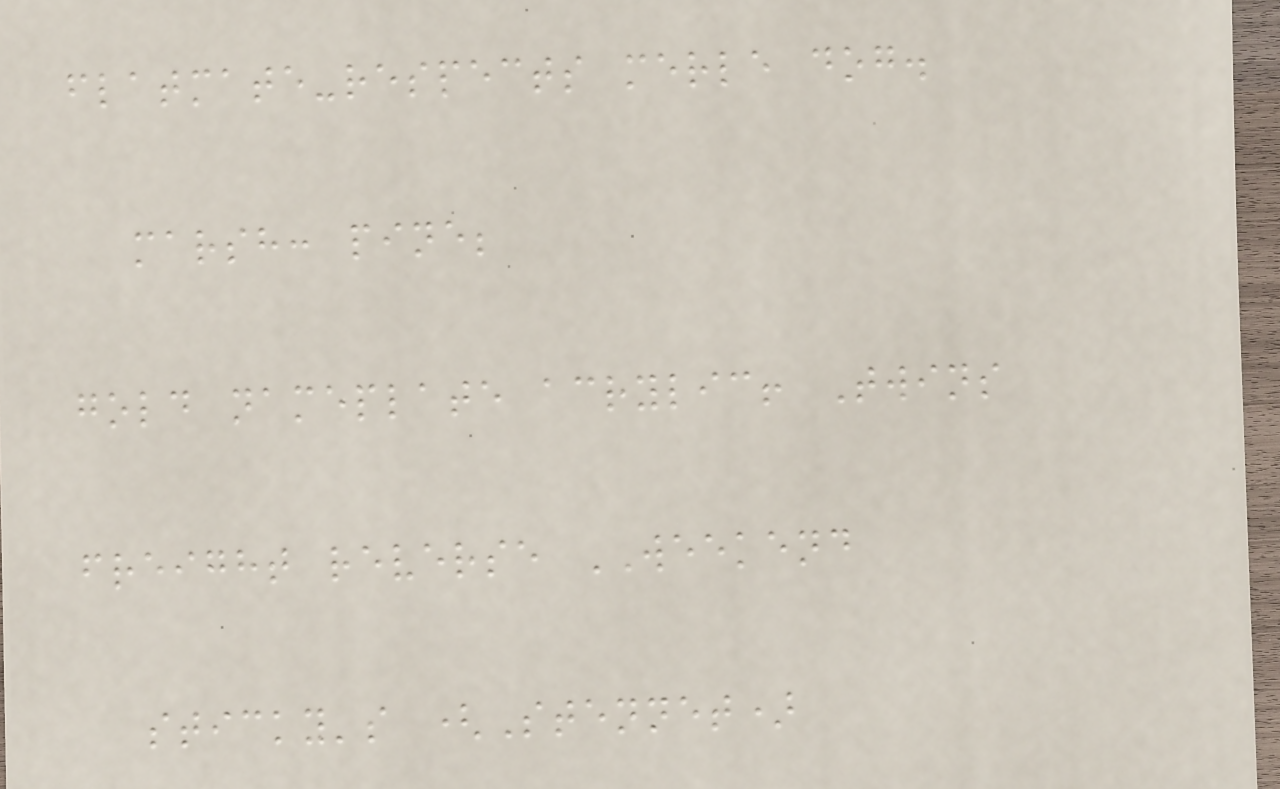flatmate-respects merle dog.
marsh: pine;
gold nameplate acrylic! Twins
freight reverse WEEKEND
sticky's (Stennet)
